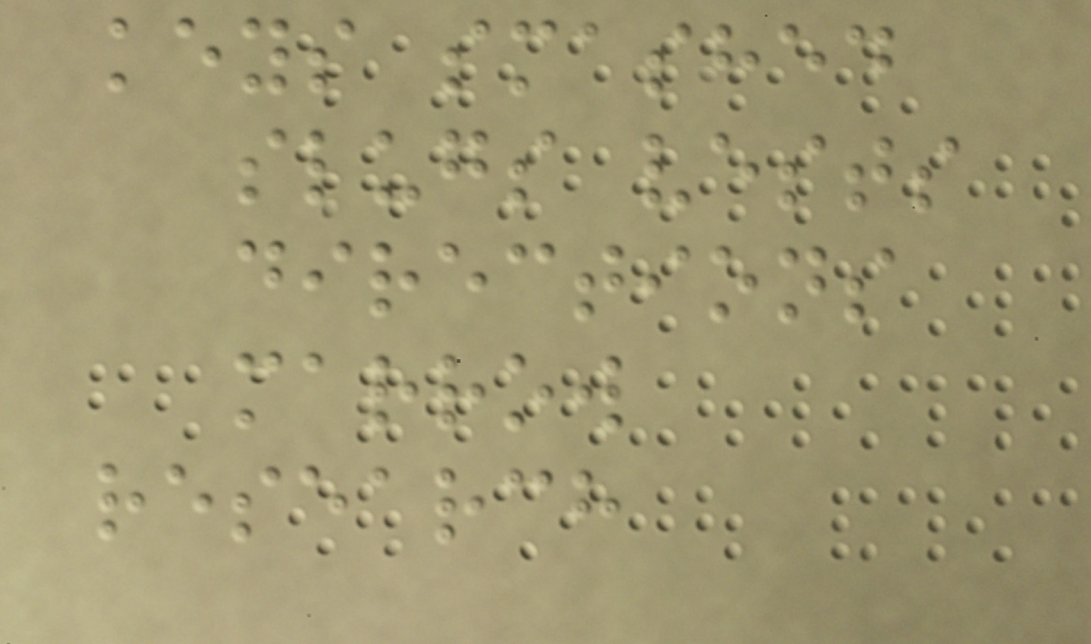keys smashed
slugs vests
directions
marrow
research
